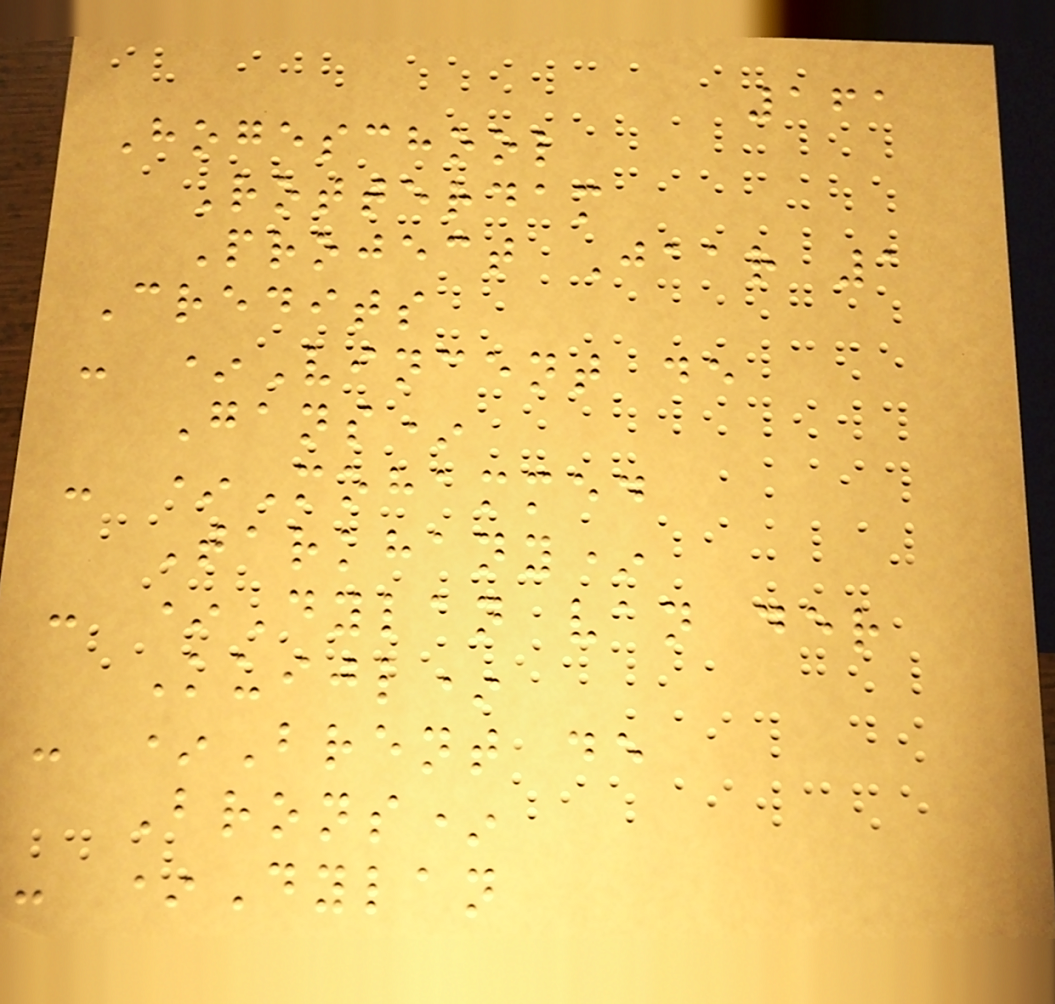161
Hogeschool
Rotterdam
Project Jaar 1
Credits
- *Vincent de
Gans*
- *Mohammed
Tarkhany*
- *Dylan van der
Kuijl*
- *Brent de
Brons*
- *Dylan
